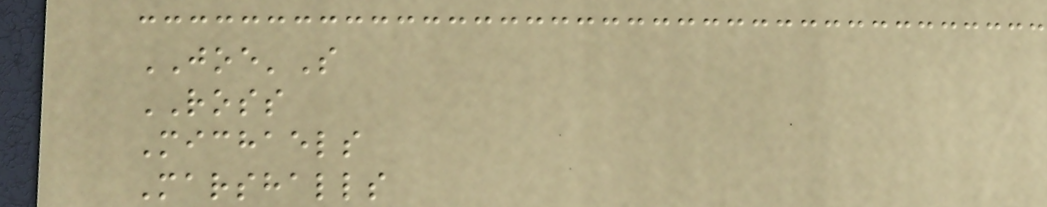JOE'S
ROSS
Michaels
Marshalls
